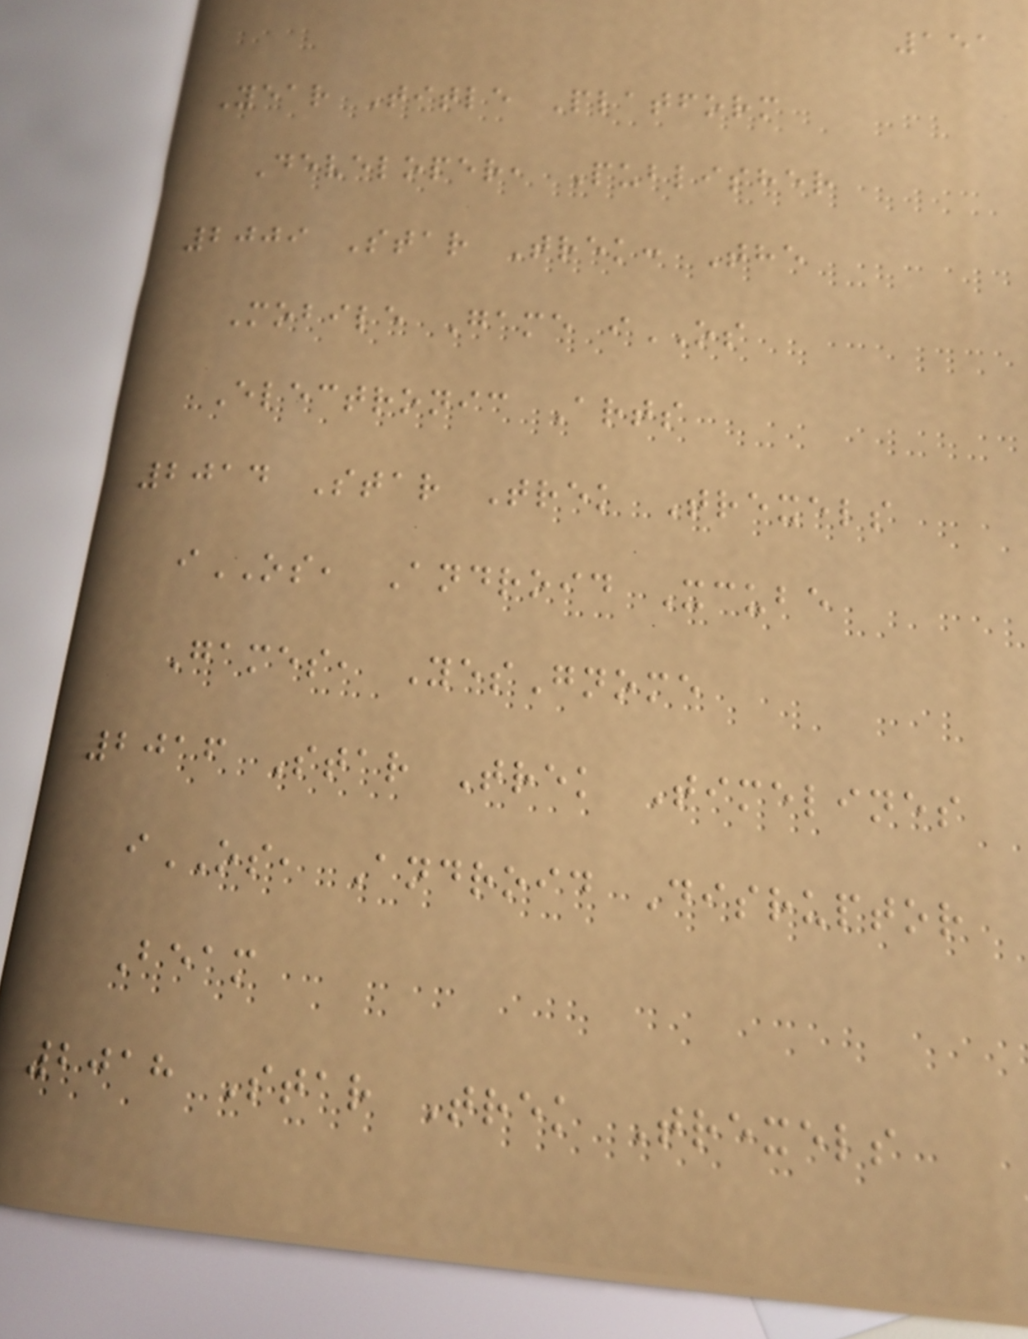151
Year Title Platform
Developer, Publisher
2009 Star Trek: The
Mobile Game iOS
Electronic Arts
2014 Star Trek Trexels
iOS, Android Xcube
Games, YesGnome
2016 Star Trek Timelines
iOS, Android Disruptor
Beam
2018 Star Trek Trexels
